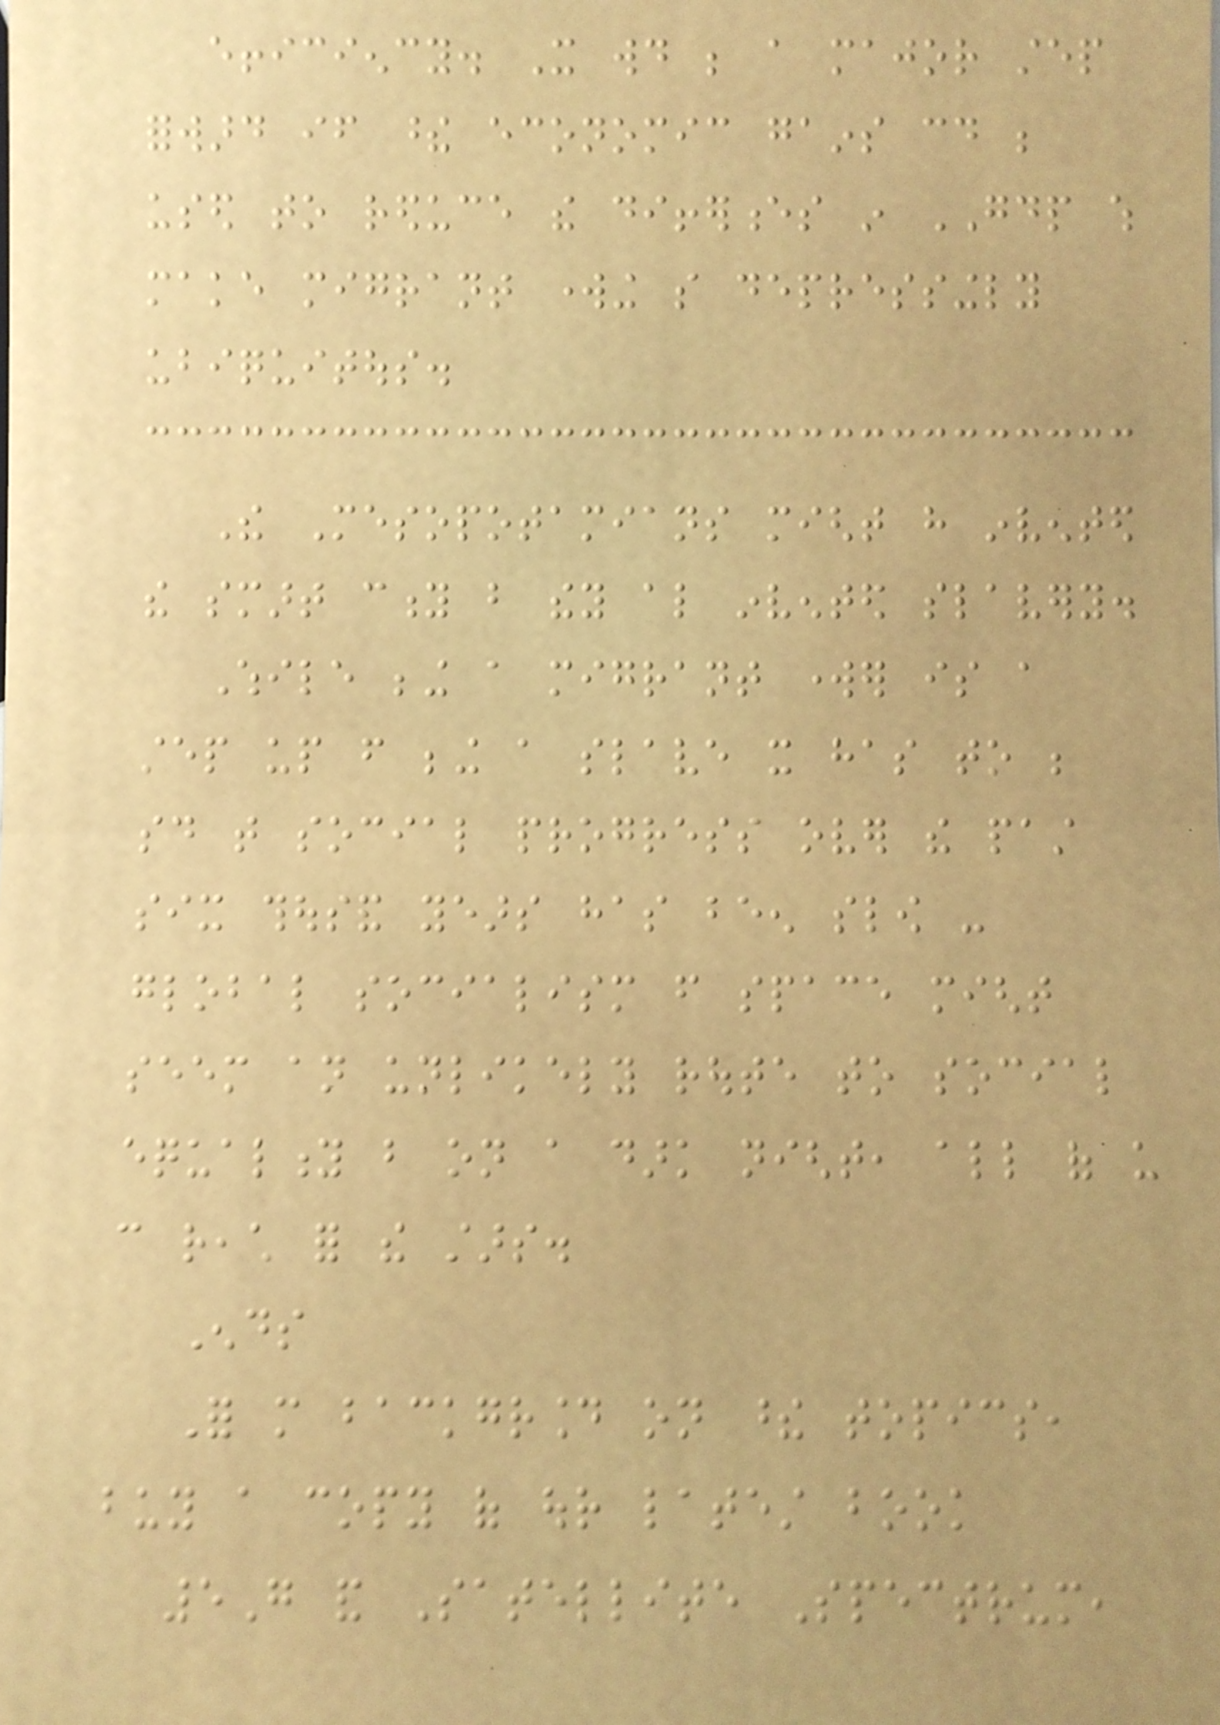efficiency. It would be a major step
forward if these economic gains could be
used to reduce the differences in GDP which
make migrant working so depressingly
ubiquitous.
The Mesopotamians might have invented
the smart city but they also invented slavery.
While being a migrant worker is a
step up from being a slave it has to be
said that social progress over the past
six thousand years has been slow -
global socialism from space might
seem an unlikely route to social
equality but on a dark night, all of us
can reach for the stars.
Ends
For more background on these topics,
buy a copy of our latest book
5G and Satellite Spectrum,
